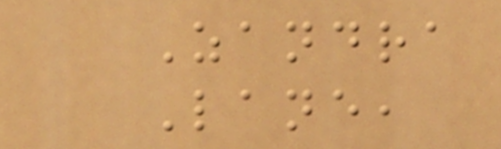Zandra
Lane,
